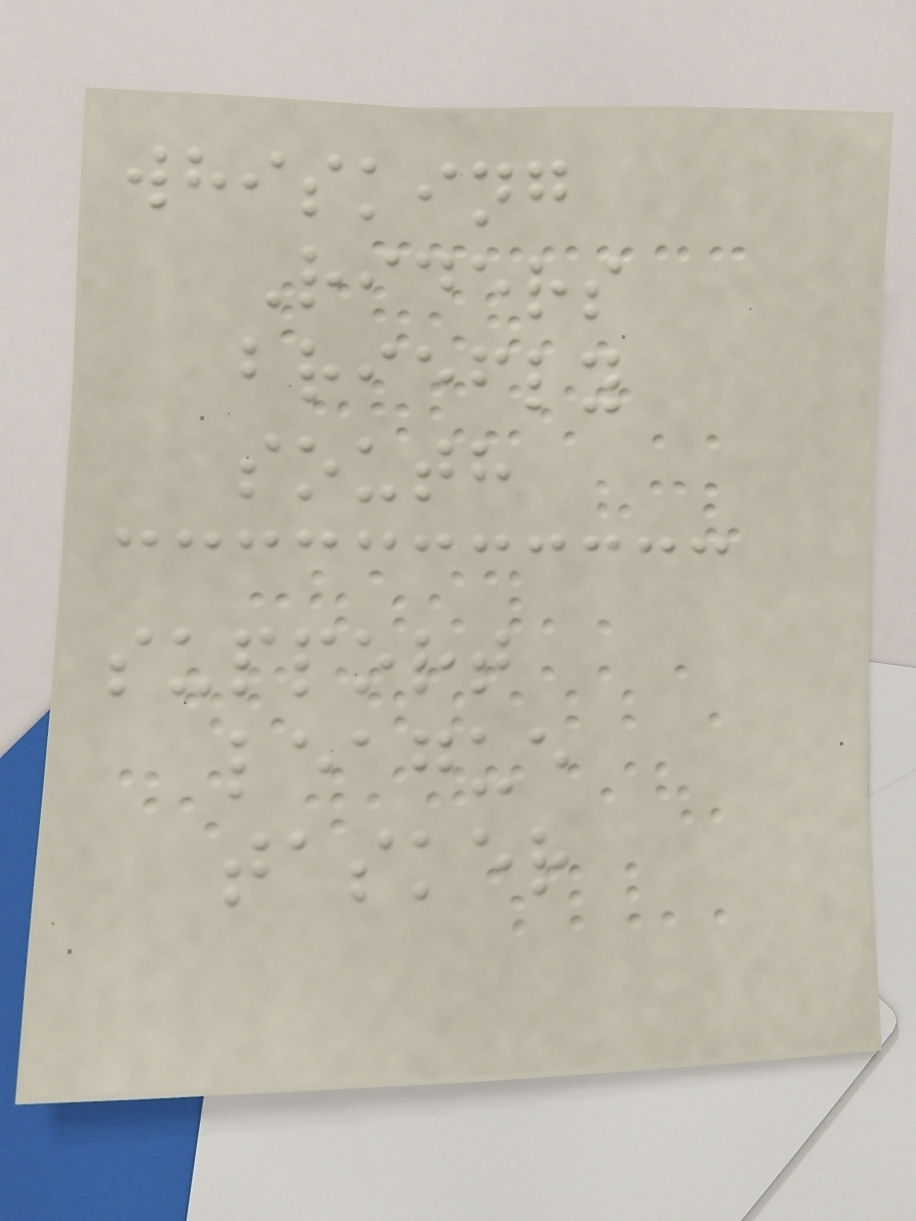whisking
Riders
briefly
south
support
league
tasker
